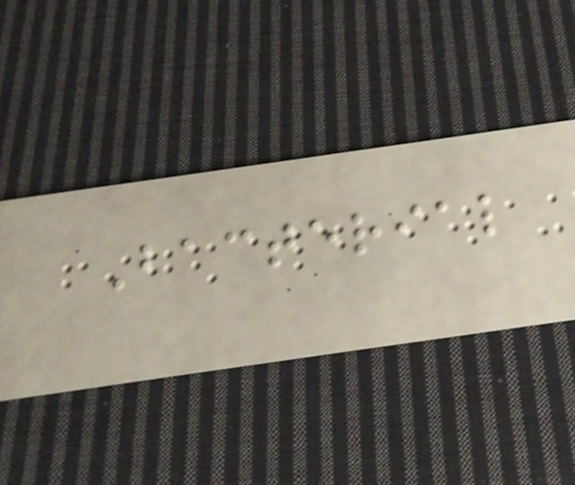Bacterial
